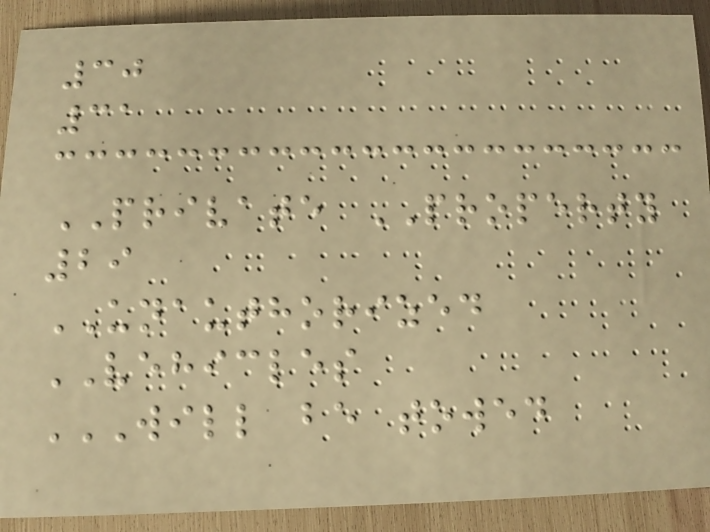30
31
PRIVATE PROPERTY
29
UNAUTHORIZED
VEHICLES
WILL BE TOWED
